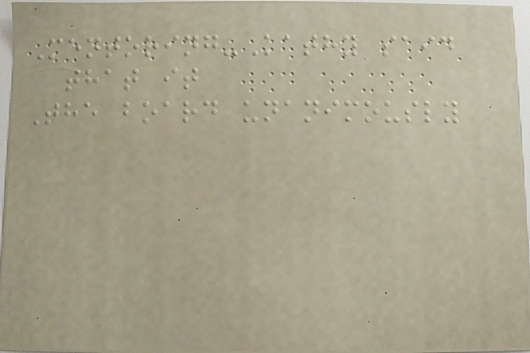Mentoring-Kathy said
that it
The board unanimously
